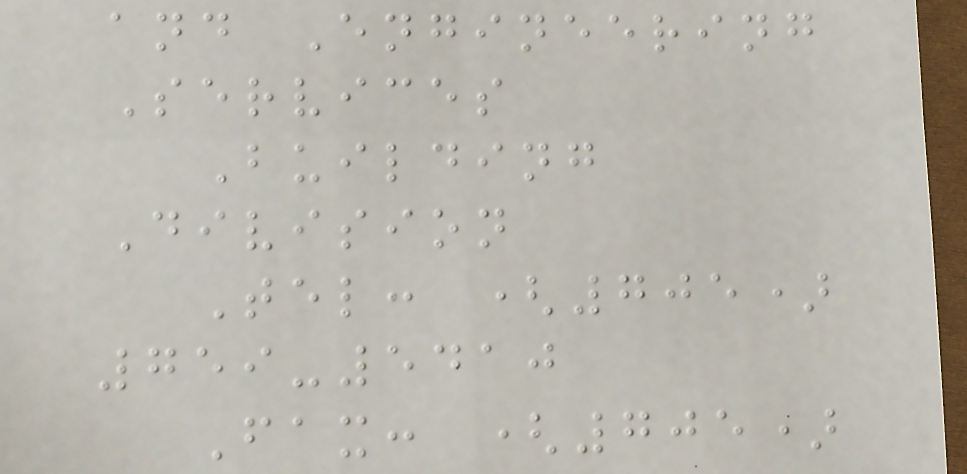and Engineering
Services
Building
Division
Tel: (705)
759-5410
Fax: (705)
